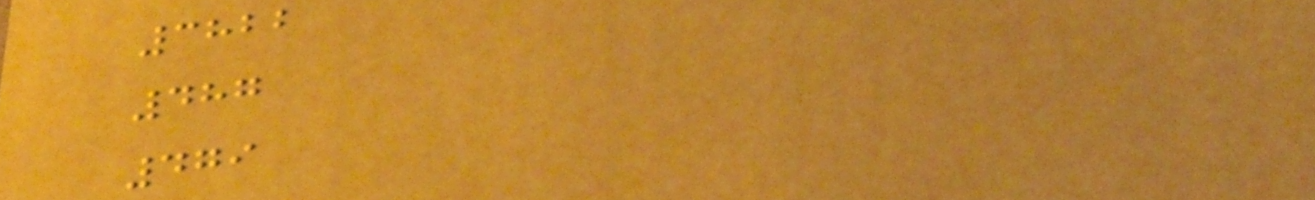3822
487
479
